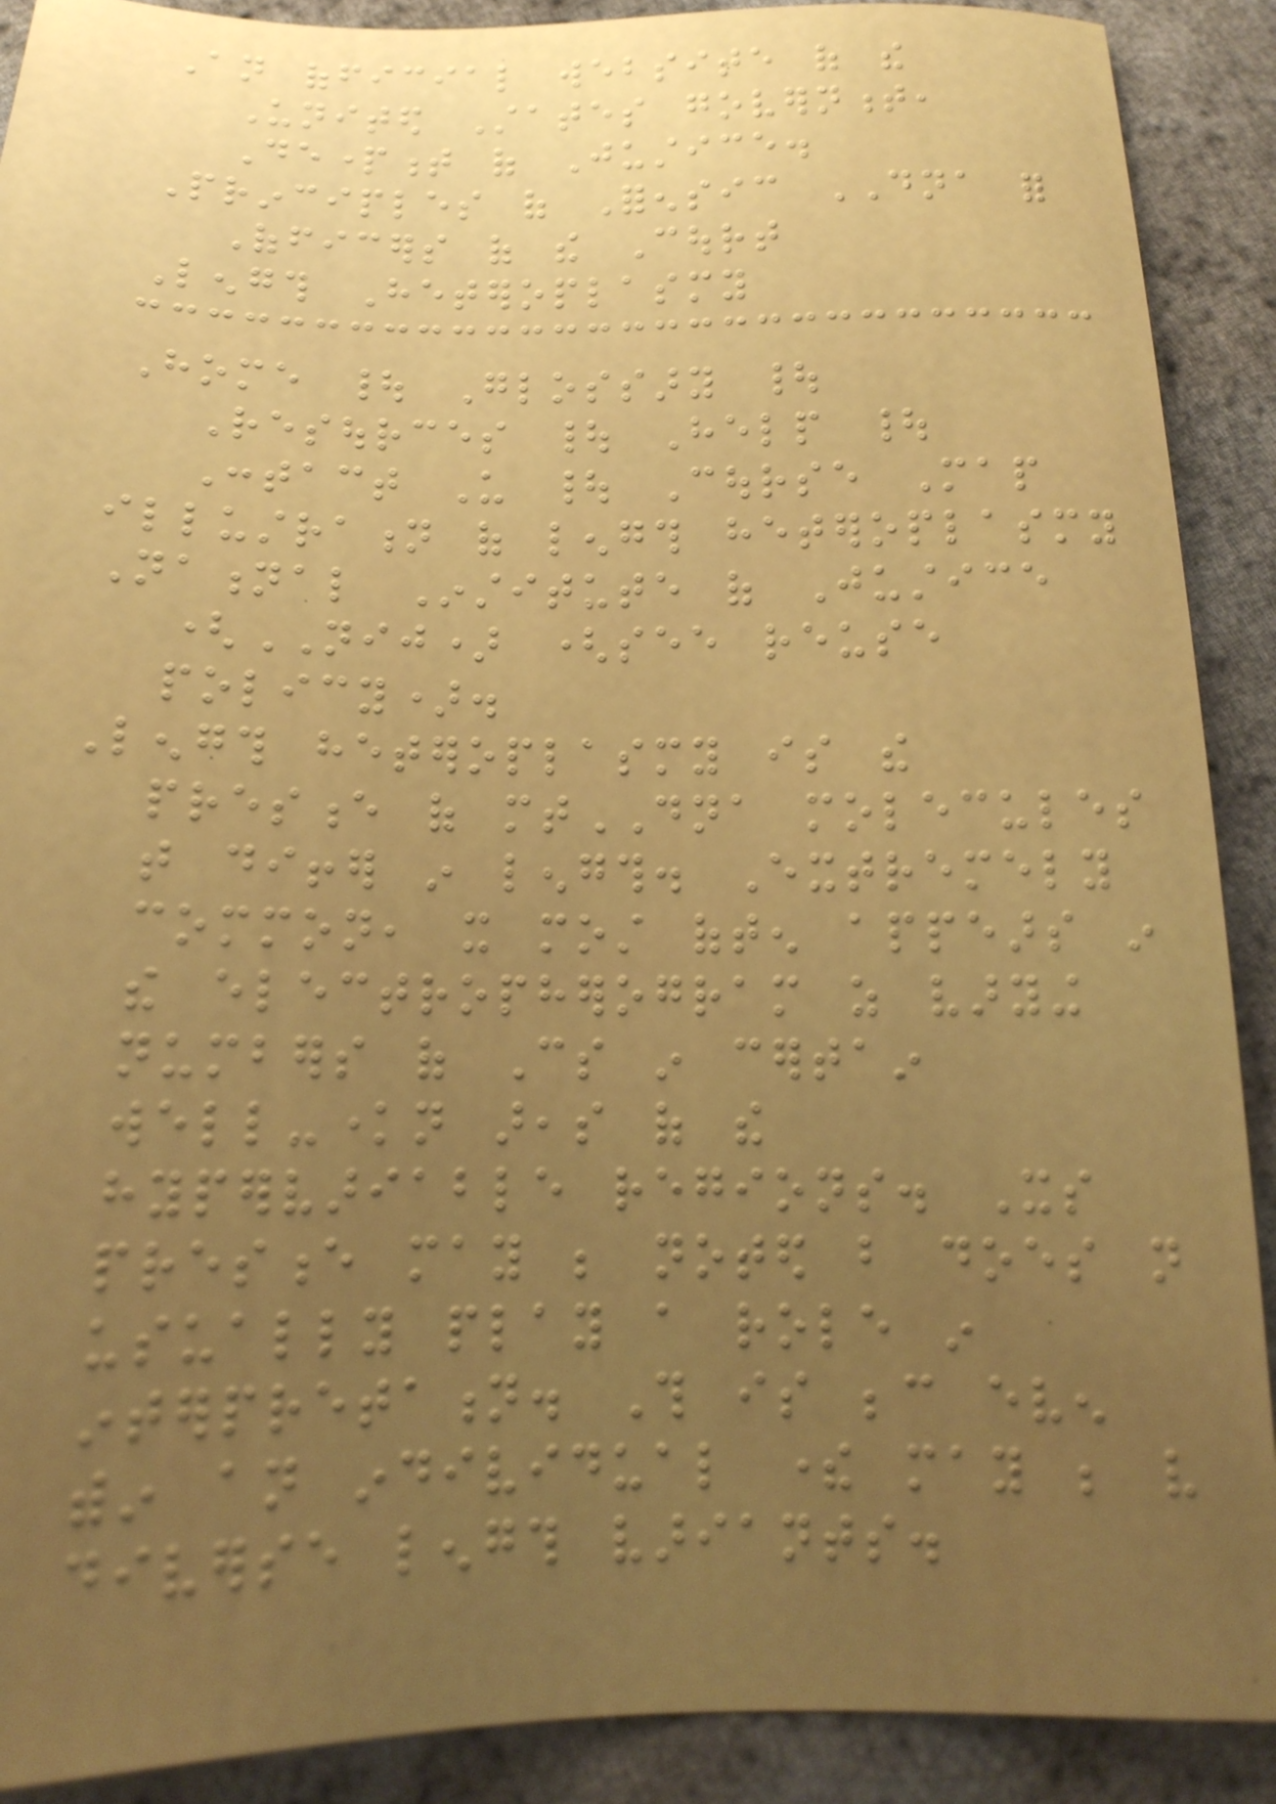An official website of the
United States government,
Department of Justice.
Principles of Forensic DNA for
Officers of the Court
Length Heteroplasmy
Home | Glossary |
Resources | Help |
Contact Us | Course Map
illustration of length heteroplasmy
National Institute of Justice
(NIJ) (see reuse
policy).
Length heteroplasmy is the
presence of mtDNA molecules
that differ in length. Extremely
common, it most often appears in
the electropherogram as varying
numbers of Cs in certain
well-known areas of the
hypervariable regions. Its
presence may be noted but does not
usually play a role in
interpretation. This is because even
within an individual there may be very
diverse length variants.
